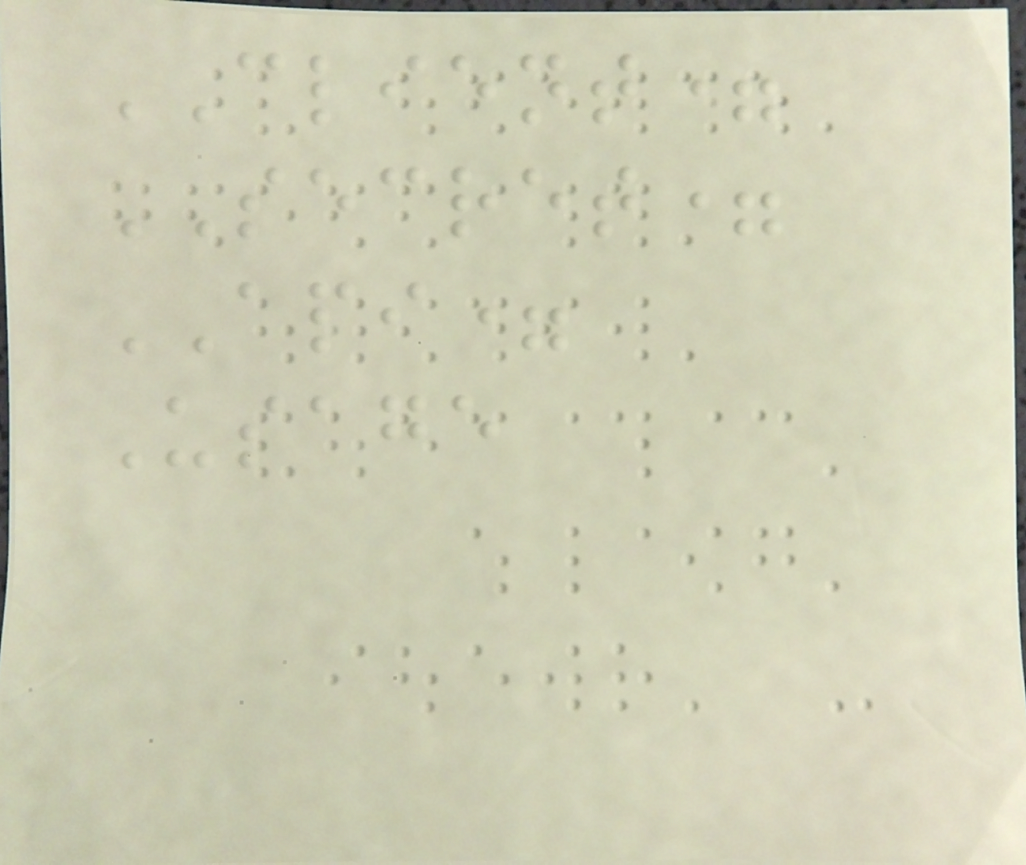CLIENT=
SECRET=
API=
Usage
